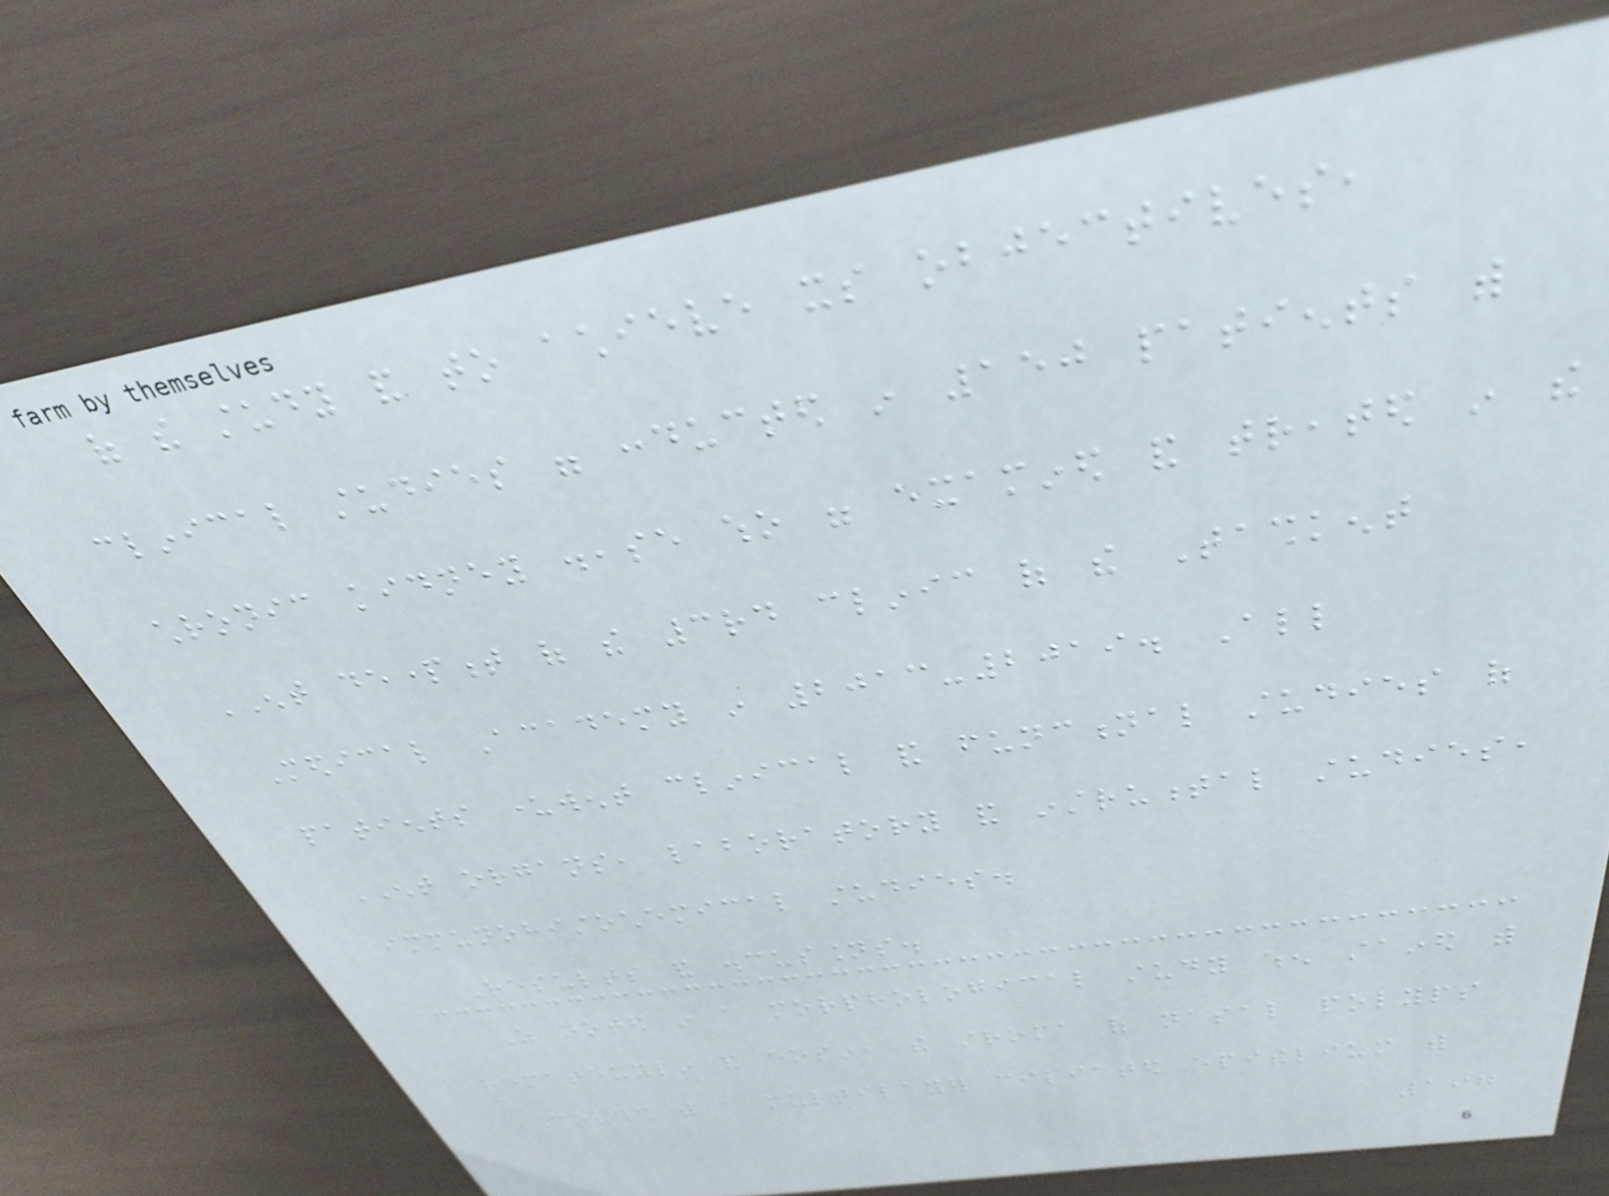of the study and to achieve its objectives,
clinical studies were conducted in 150 patients with
chronic kidney disease who were examined and treated in the
ENT department of the 3rd clinic of the Tashkent
Medical Academy in 2013-2019. All
patients underwent clinical and functional studies of
ENT organs, laboratory and instrumental studies,
immunohistochemical studies.
Results and discussions.
As noted in a morphological study when stained with
hematoxylin and eosin, the stroma of nasal polyps
was covered with a multilayer ciliated epithelium with
197
